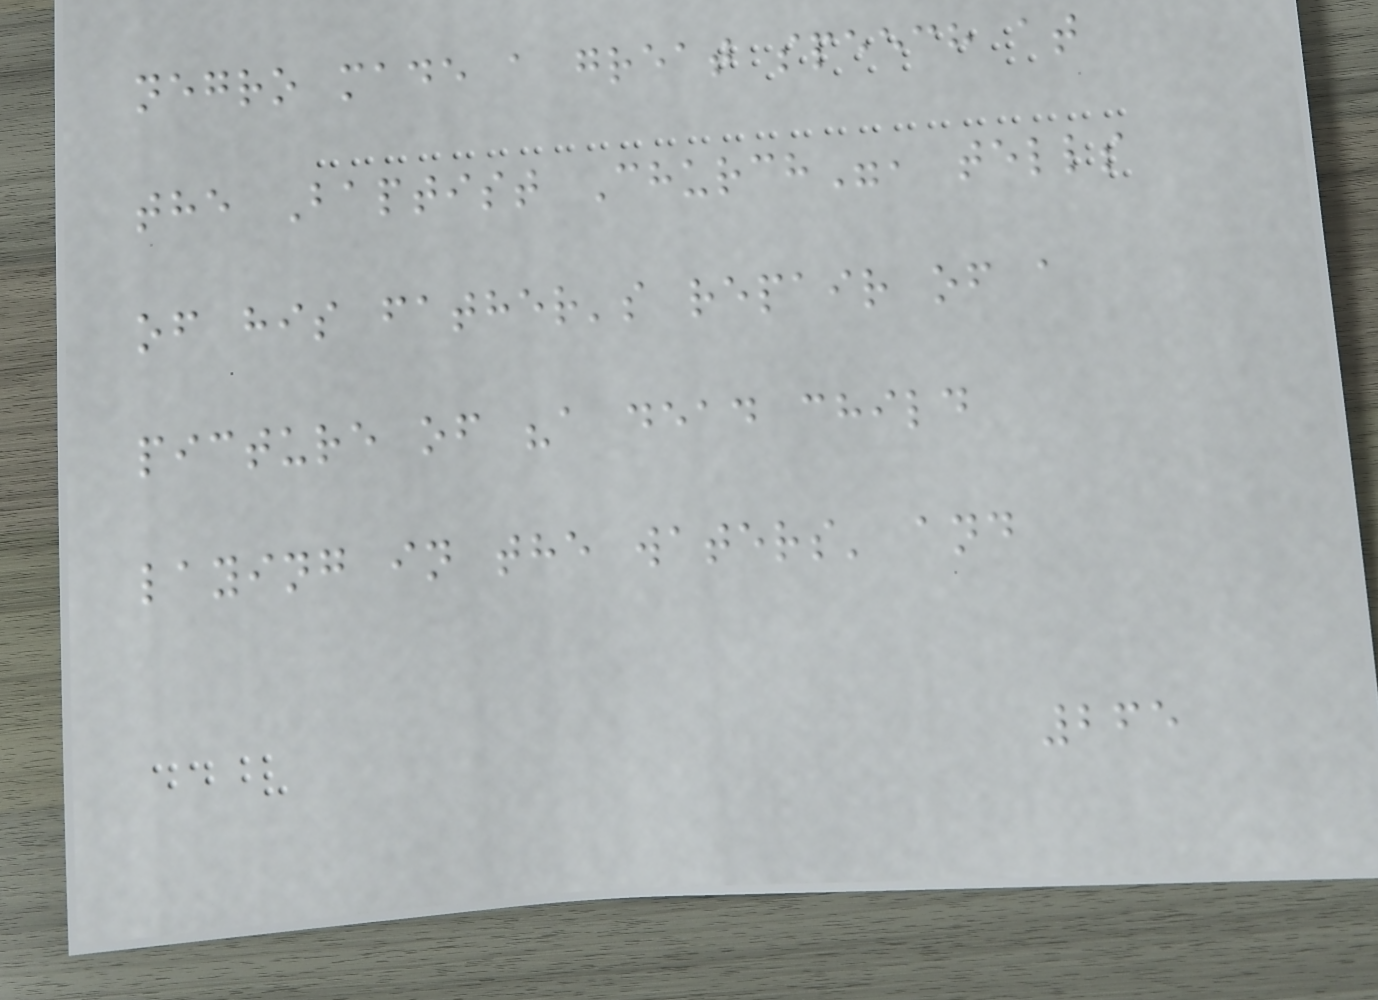negro made a great speech at
the Baptist Church", tells
of his father's repair of a
picture of "a dead child
laying in the waters' and
265
